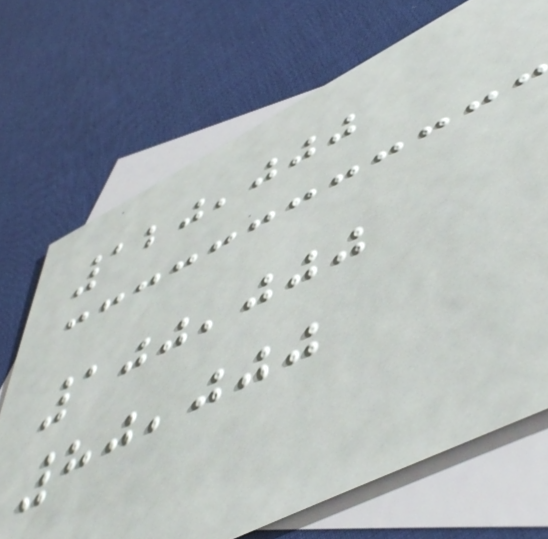120,000
100,000
80,000
